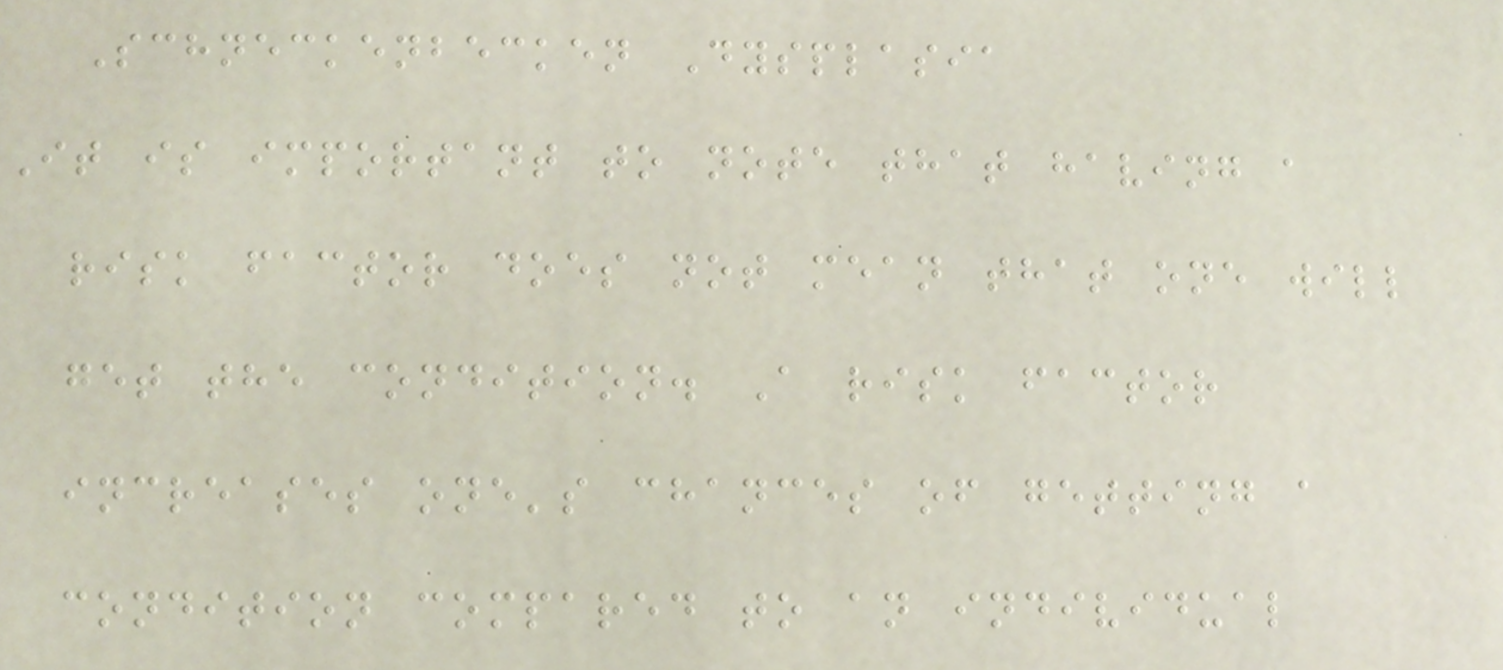Schneckenbecken Dysplasia
It is important to note that having a
risk factor does not mean that one will
get the condition. A risk factor
increases one's chances of getting a
condition compared to an individual
